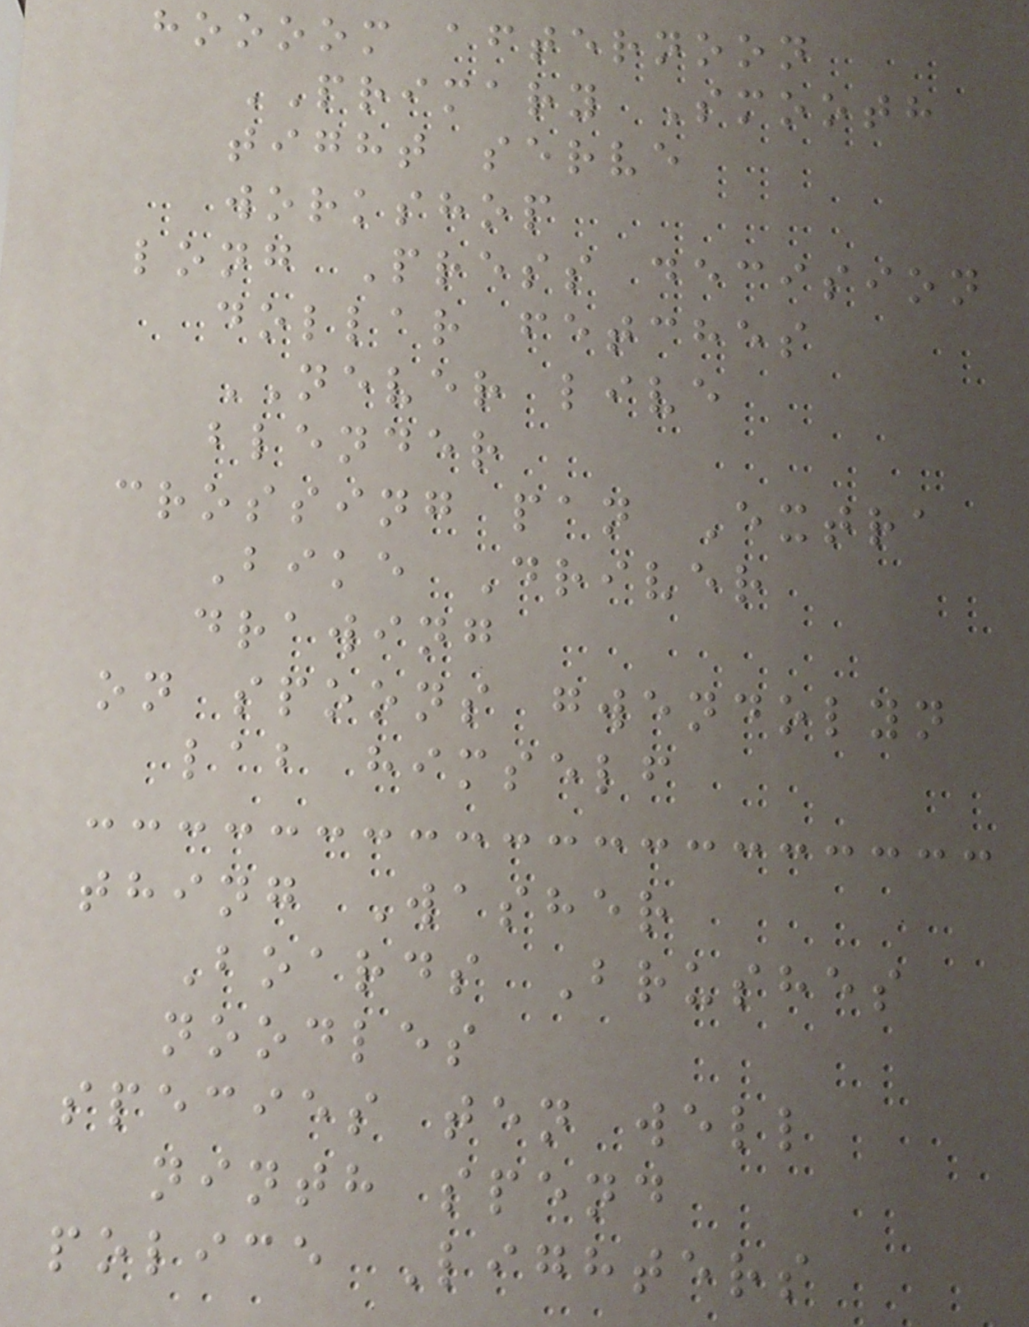hoooom afternoon
PRIMARY Smooth
tight serve
workshop
long Press decision
dollar fetches
NEVER live
blender
crossing pan Extra
Bike Driver
drawing
on spoons gwendolyn
lab himself
thing Washer
Boards Brushes
noodles
species ten well
ninth spend
police Lighters
